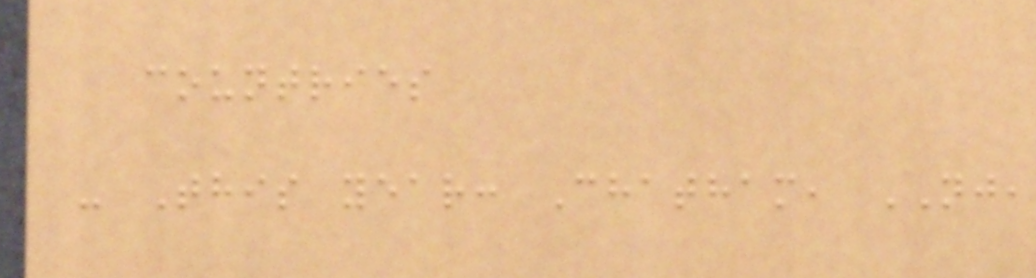countries
- This year: Chatham, NJ,
